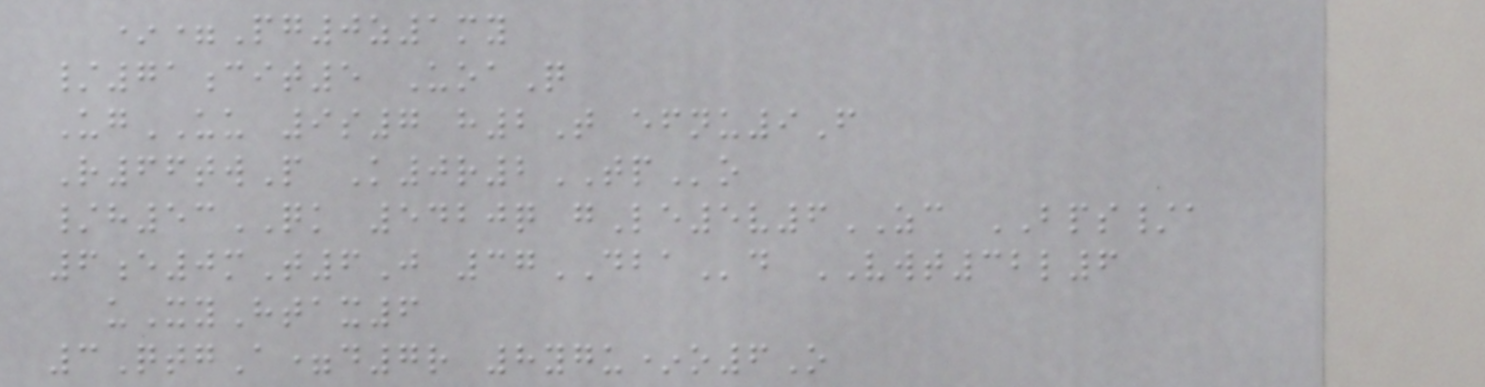*=Pg0z1my
/71cit5 UoaQ
UgUU 9s7 h2T efnu9F
R66twP K0r2TPo
/h53QK 5420q gLe5v6ZC BPS/a
6e0mT6J 37DBAd VWT32l6
uXyHtax6
3QtgA=d7r 8ygu*o6O
